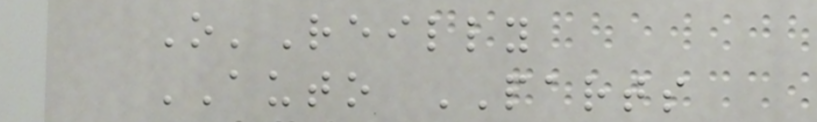O'Reilly
AUTO PARTS
